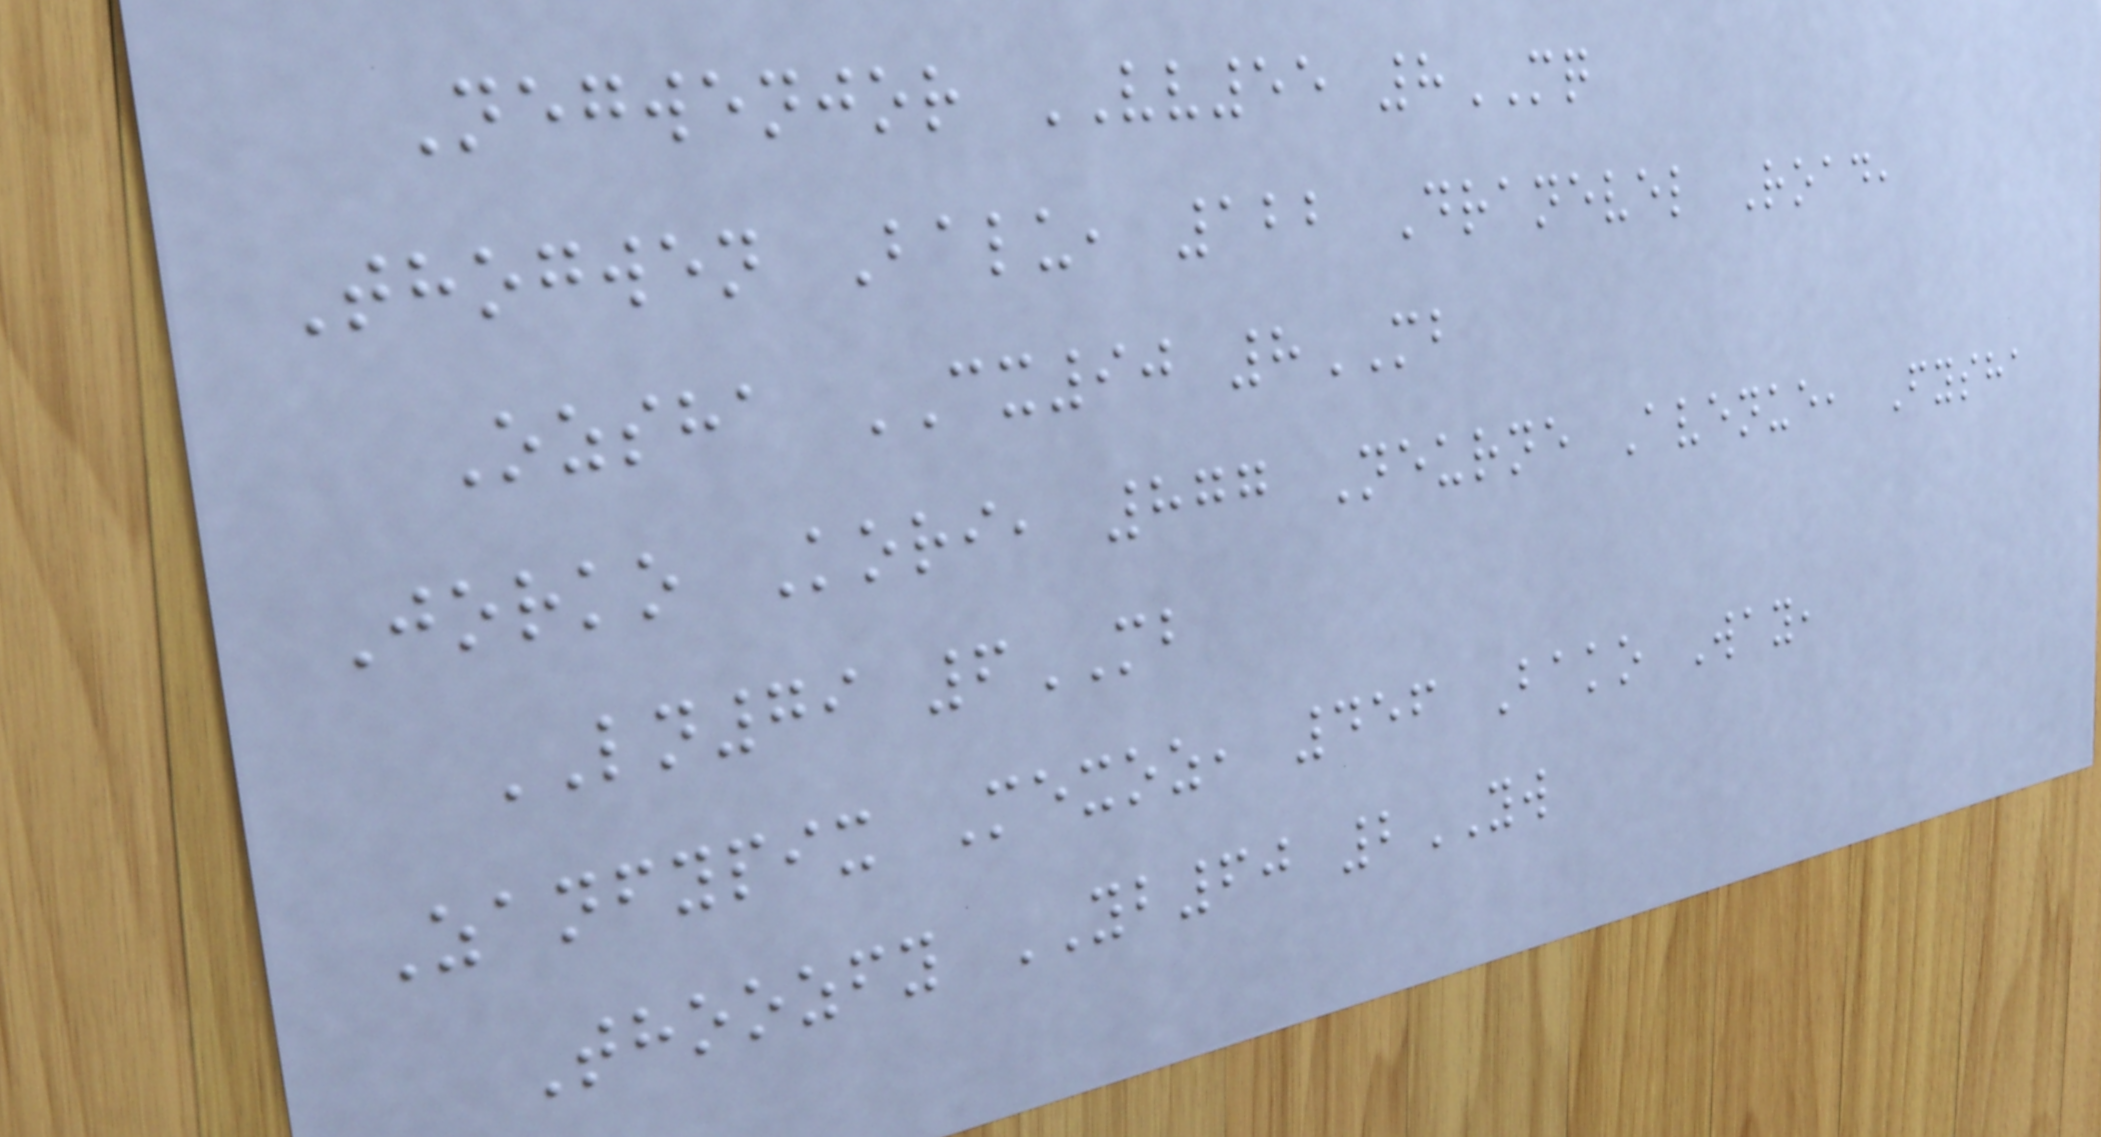Negwenjor VV55 8MQ
Thogwen Balu, 122 Dranevel Road,
Ozsha CX90 8MB
Jorko Kori, 877 Neurne Avenue, Fysha
LN79 6MB
Zanfypix Mexoz, 456 Bako Way,
Thoozfy YB60 2YW
